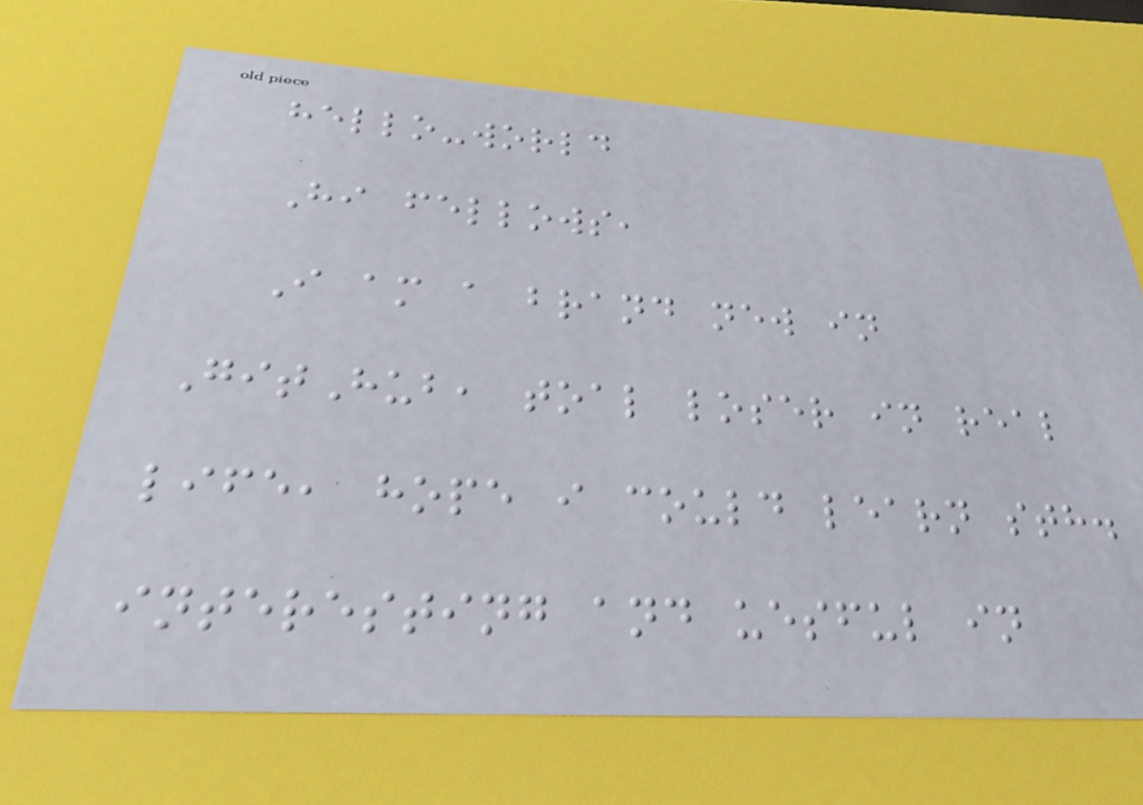hello-world
Hi fellows,
I am a brand new in
GitHub, toal loser in real
life, hope i could learn sth.
interesting and uesful in
